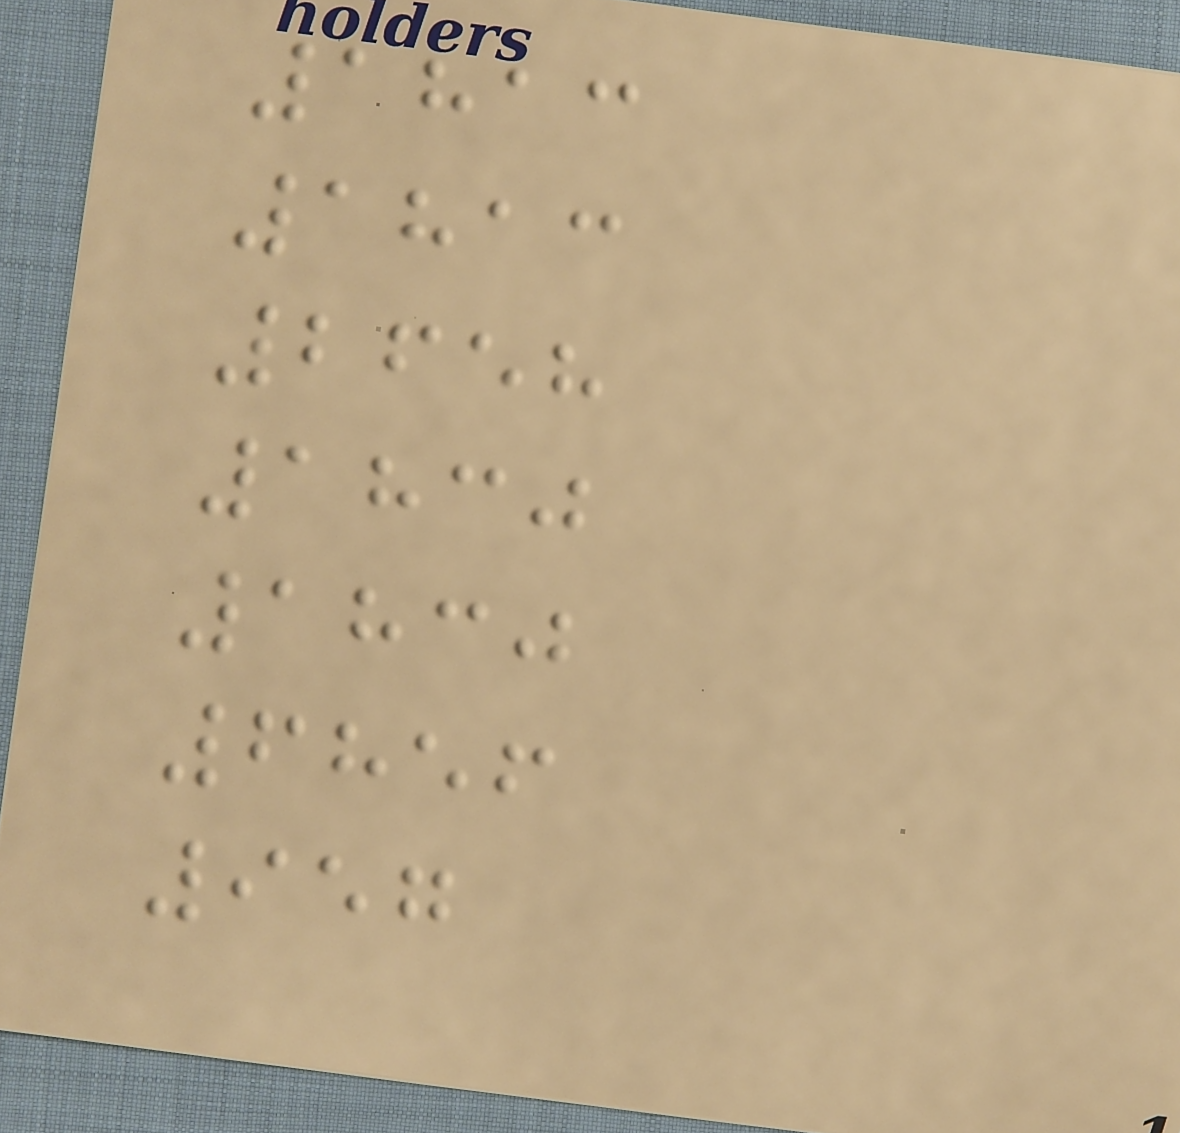1813
1813
2658
1830
1830
6856
957
